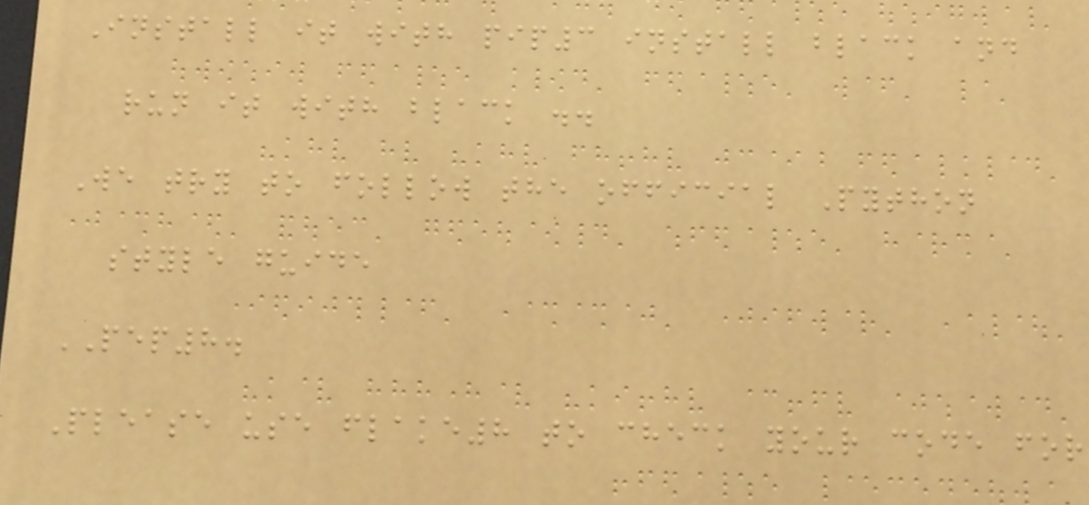Install it with pip3 install black and
run it with black ..
We try to follow the official Python
style guide
PEP8.
Please use flake8 to check your code for
